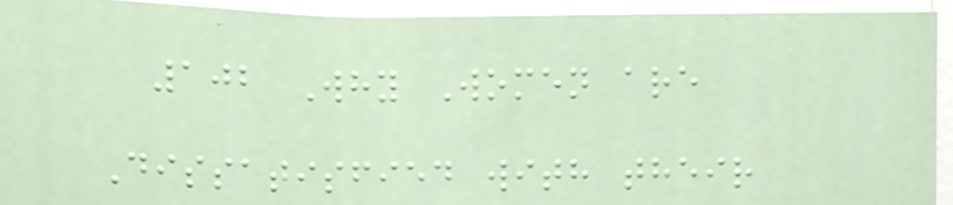102 Why Women are
Dissatisfied with their
